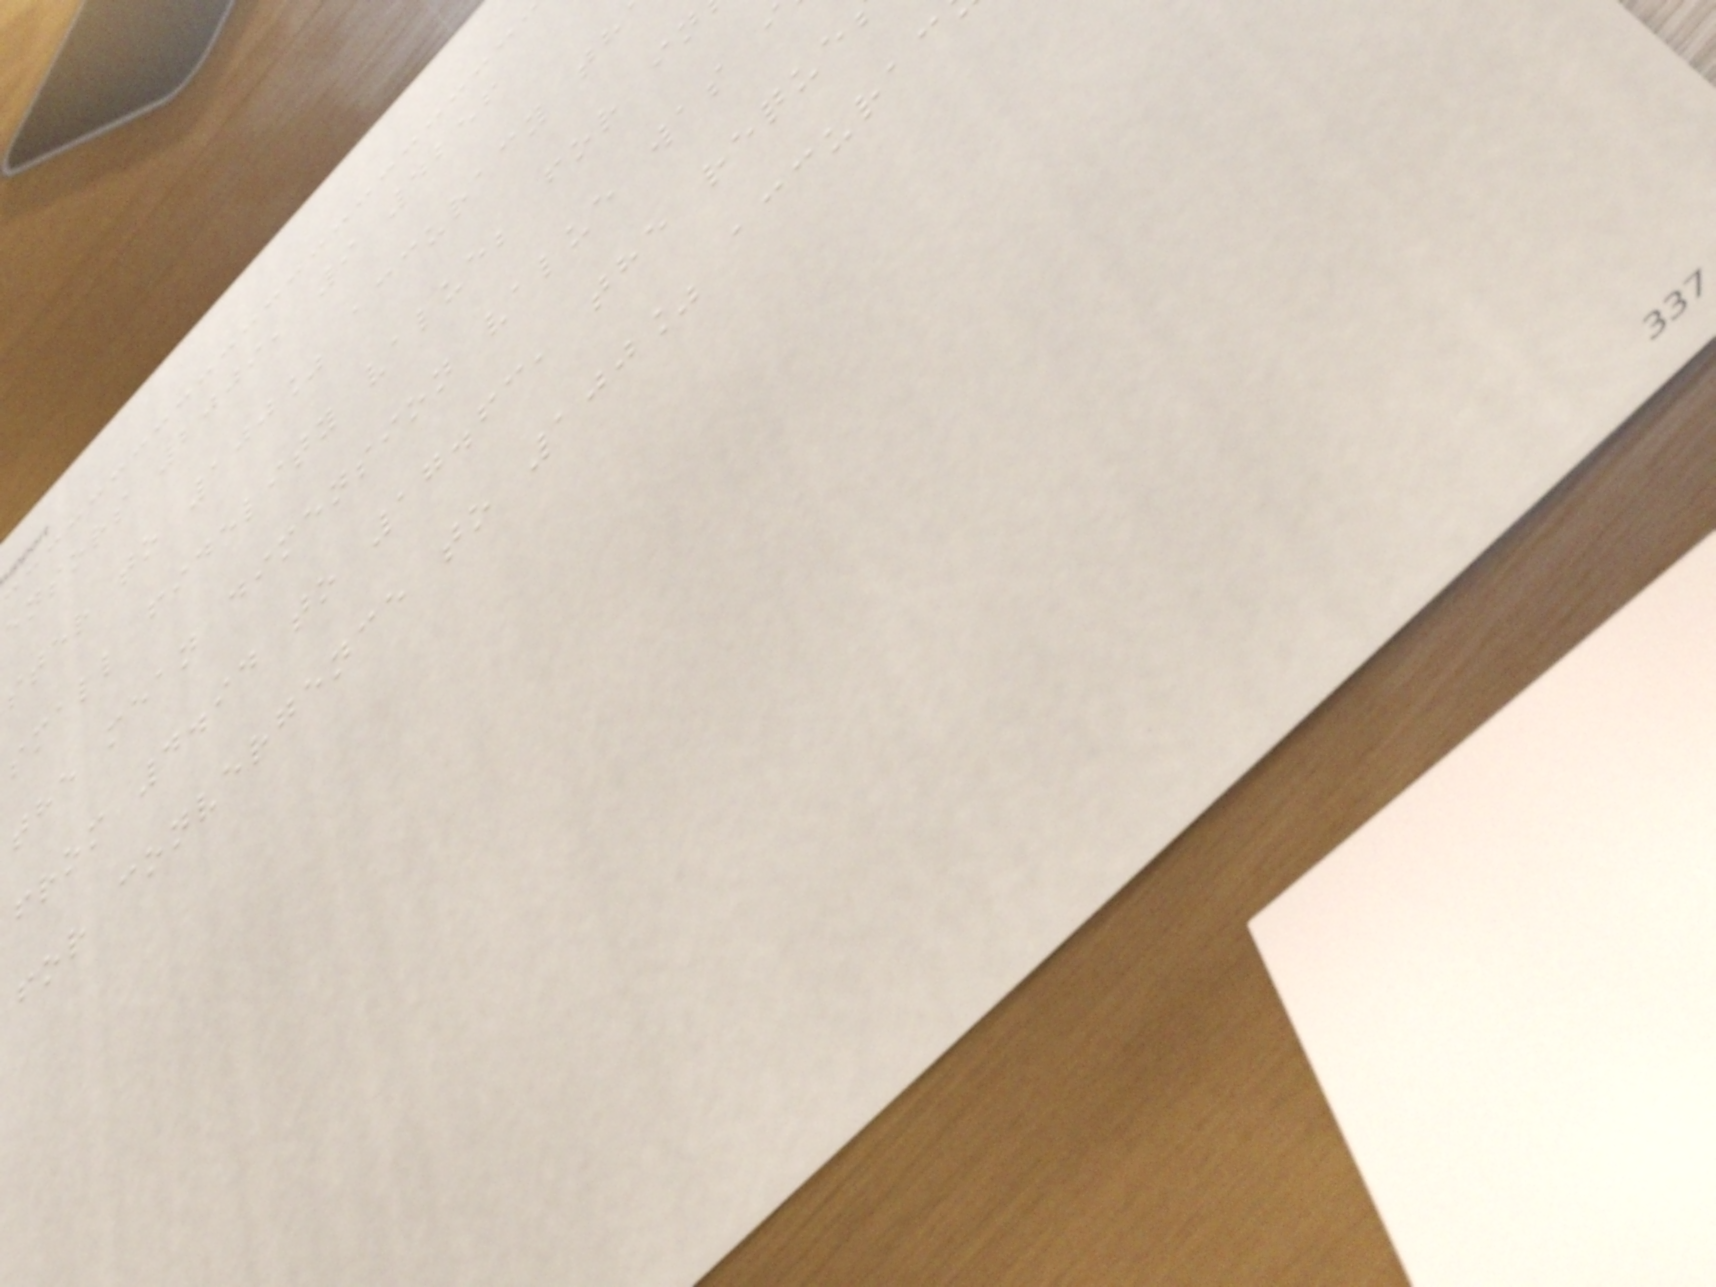ensors 2009, 9 4256
ster to 100% accuracy th
small fidelity value; for in
the mean dimension value was
from 4.94 to 17.63, the reque
for convergence to 100% accurac
